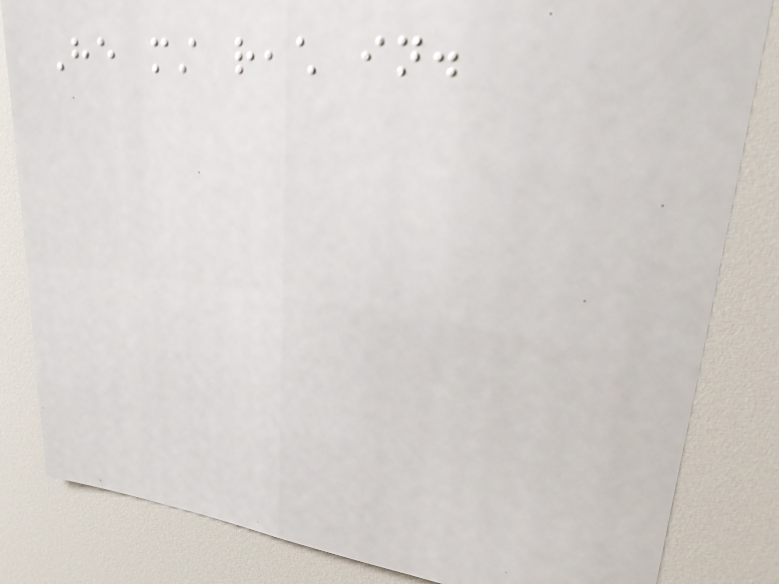He must reach in.
